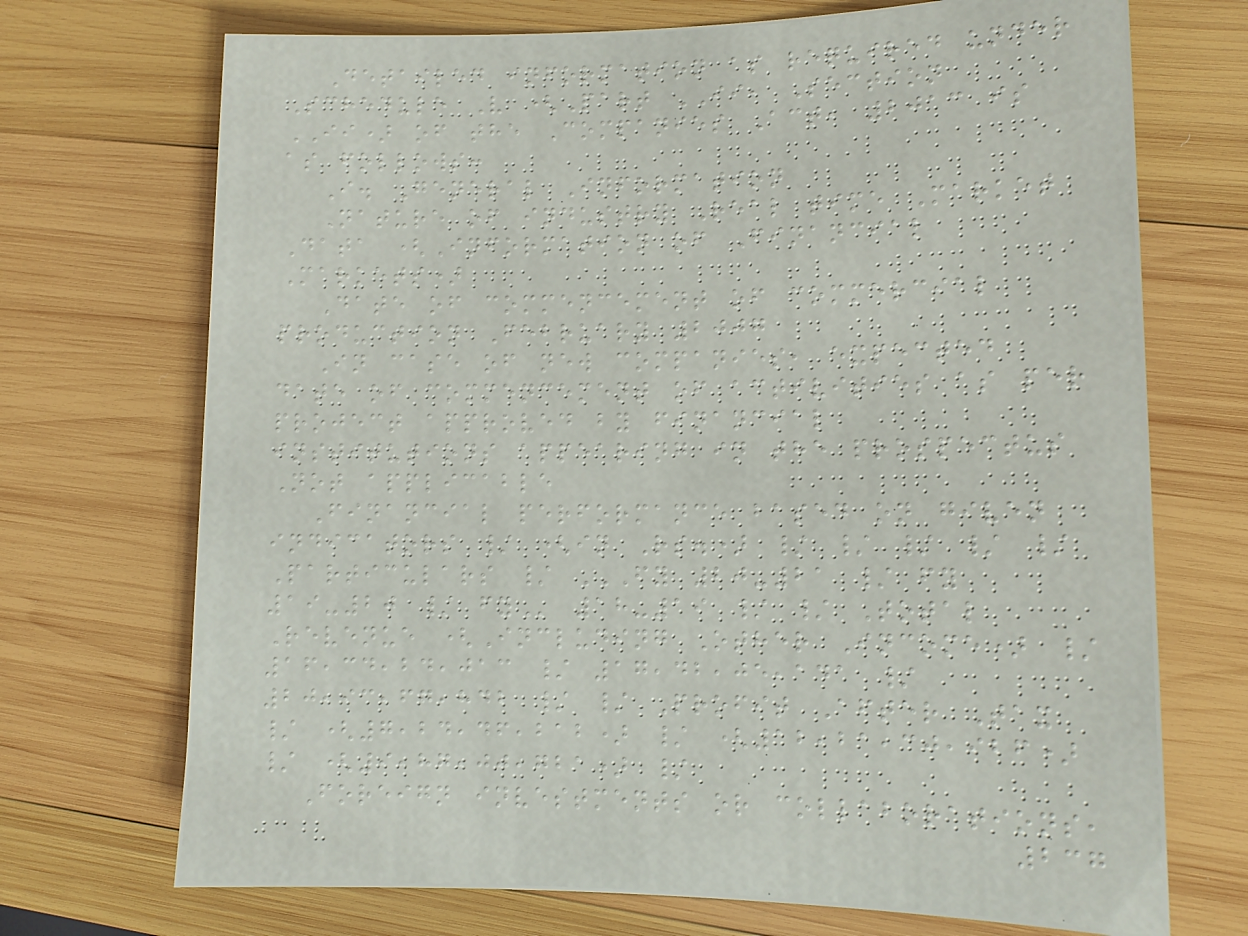Detailed information as required under
Schedule V (Part II, Section
II) of the Companies Act, 2013 is
as follows:
I. General Information
Nature of industry Real time Market
Data (Information of Financial
Markets)
Date of commencement of commercial
production February 2007
In case of new companies, expected
date of commencement of activities as per
project approved by financial
institutions appearing in the prospectus
Not applicable
Financial performance based on given
indicators / (in Rs.) / / / / /
Particulars / FY 20-21 / FY
19-20 / FY 18-19 / / Total
Revenue (Including Other Income) /
16,34,24,013 / 17,42,05,141 /
20,93,67,842 / / Profit After Tax
/ (7,24,46,212) / (12,21,30,926)
/ (9,87,00,721) /
Foreign investments or collaborations,
237
